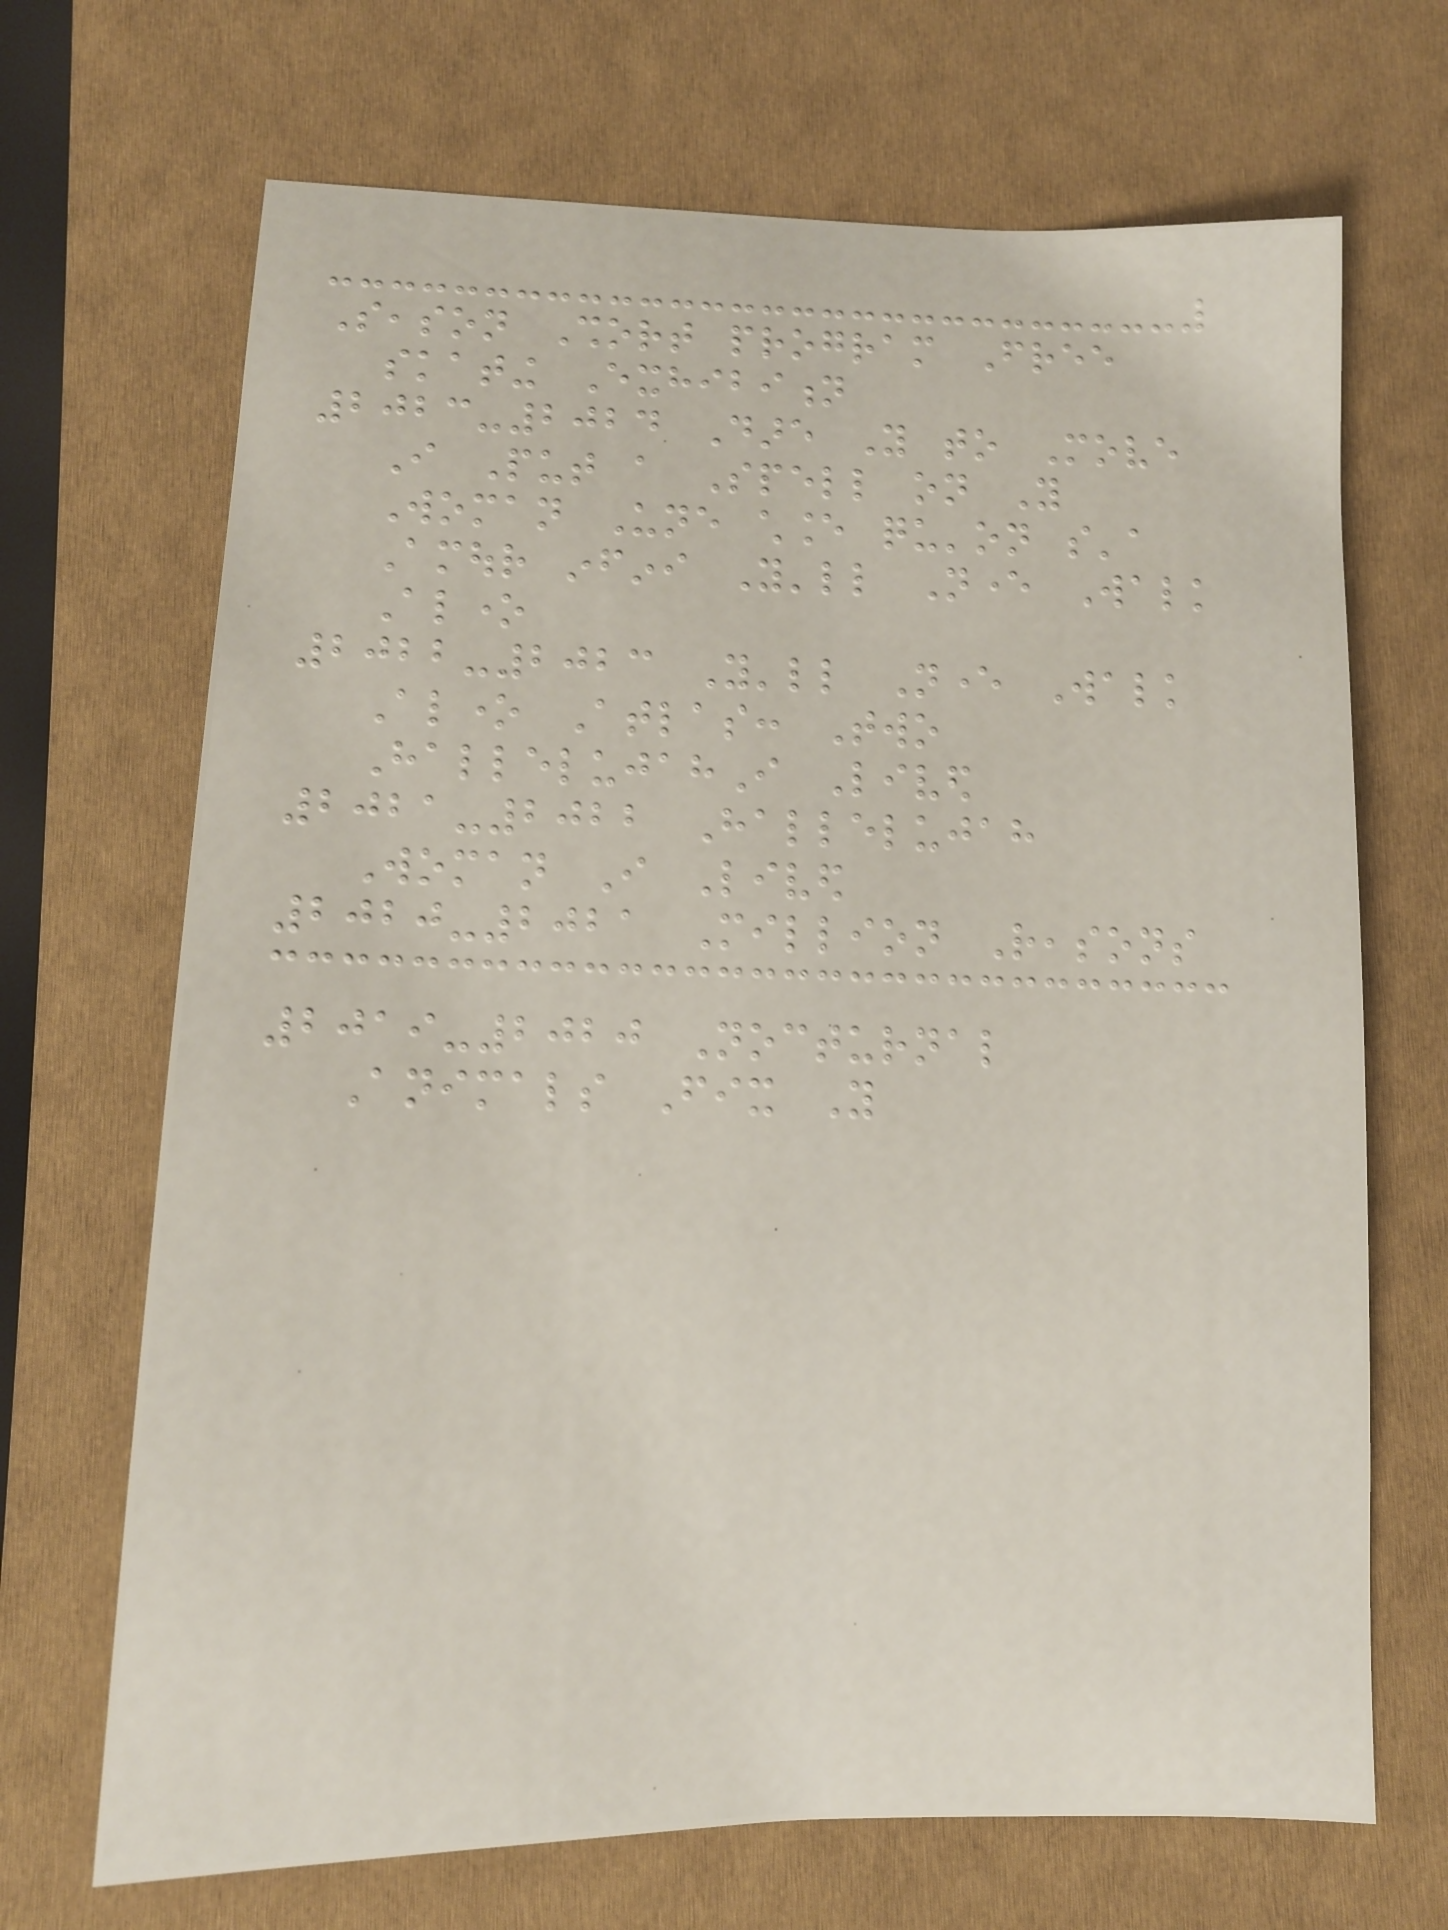Season Short program Free
skating Exhibition
2023-2024 Dare You to Move
I Put a Spell on You
Woman Une chance qu'on s'a
Amour infini You'll Never Walk
Alone
2022-2023 You'll Never Walk
Alone Atlas: Two
HallelujahI Lived
2021-2022 Hallelujah
Woman I Lived
2020-2021 Million Reasons
2019-2020 Nocturnal
Animals Fix You
